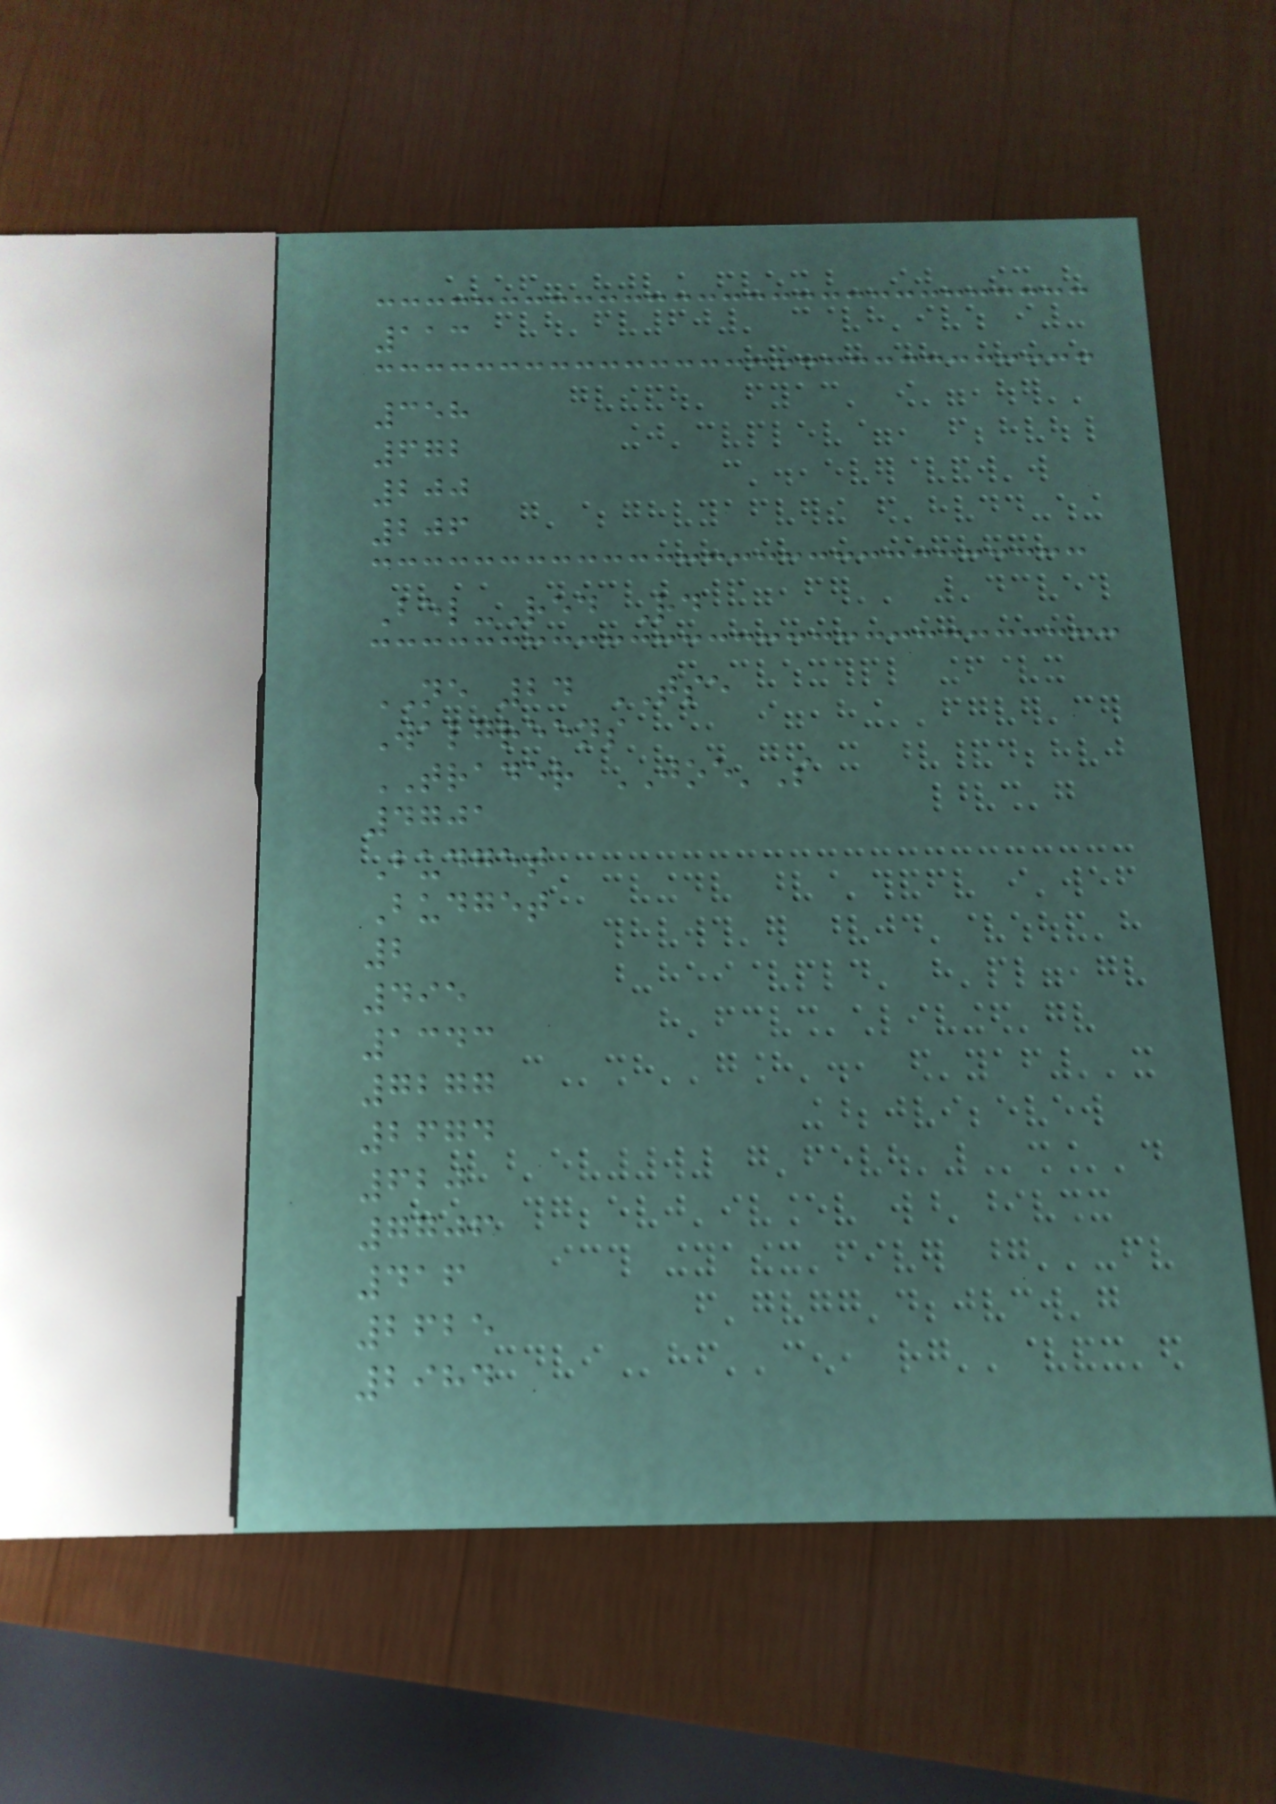113
358
672
200
206
Bel-Red Rd
NE 24 TSE
Walgreens
TRADER JOE'S
4701
Budget
Budget
2
495
1343
7277
2674
620
7706
416
2625
2984
